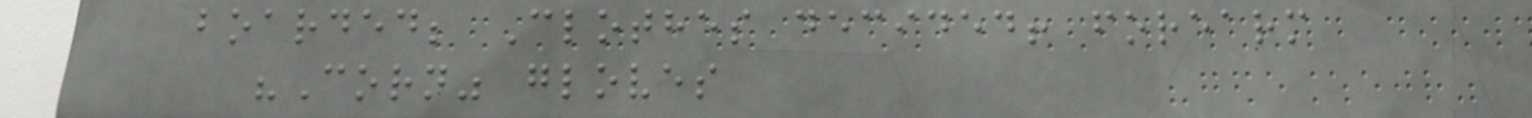boarded; Clothes decided! forearm
"Corn" gloves
